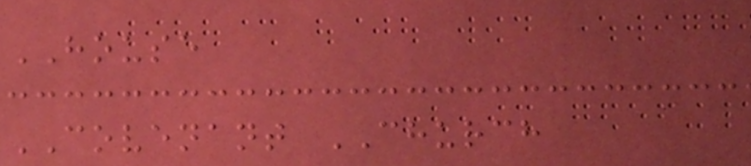HOUSE
COVENANT CHURCH
